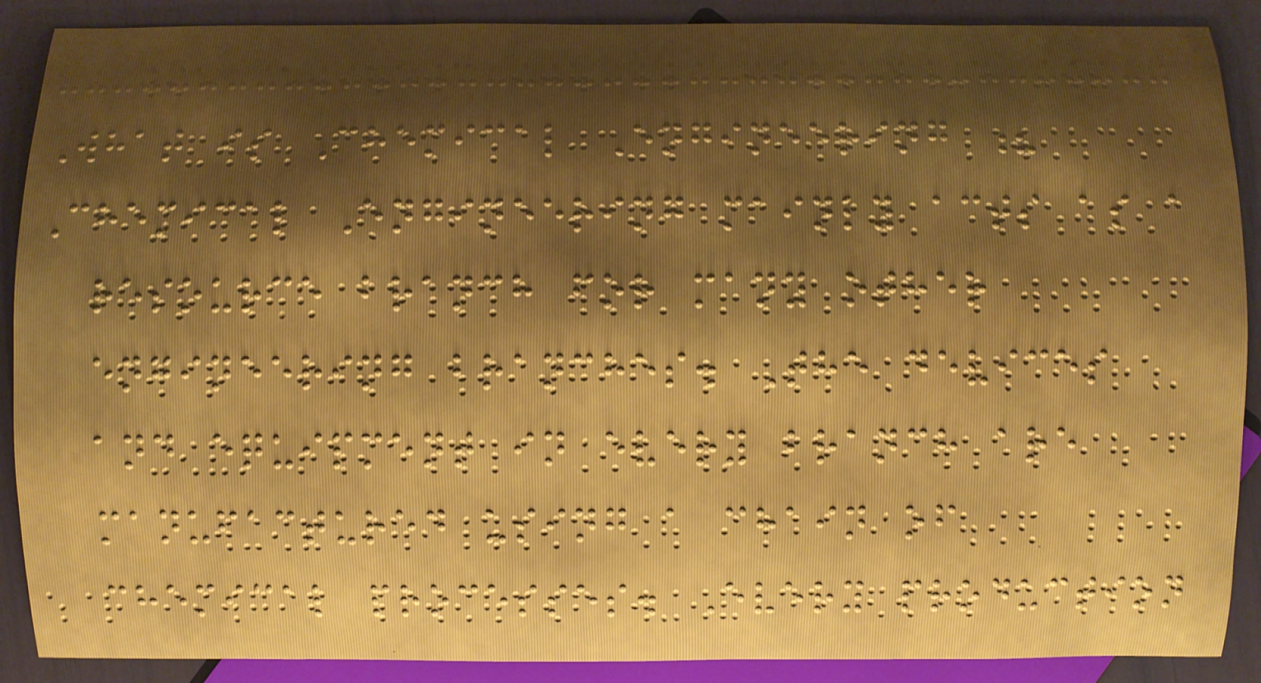What is Chemical Engineering ?
Chemical Engineering mainly acts as a
resource branch for many other
engineering branches. The devices
and equipment in every branch are
manufactured using a chain of
chemical processes. Every production
